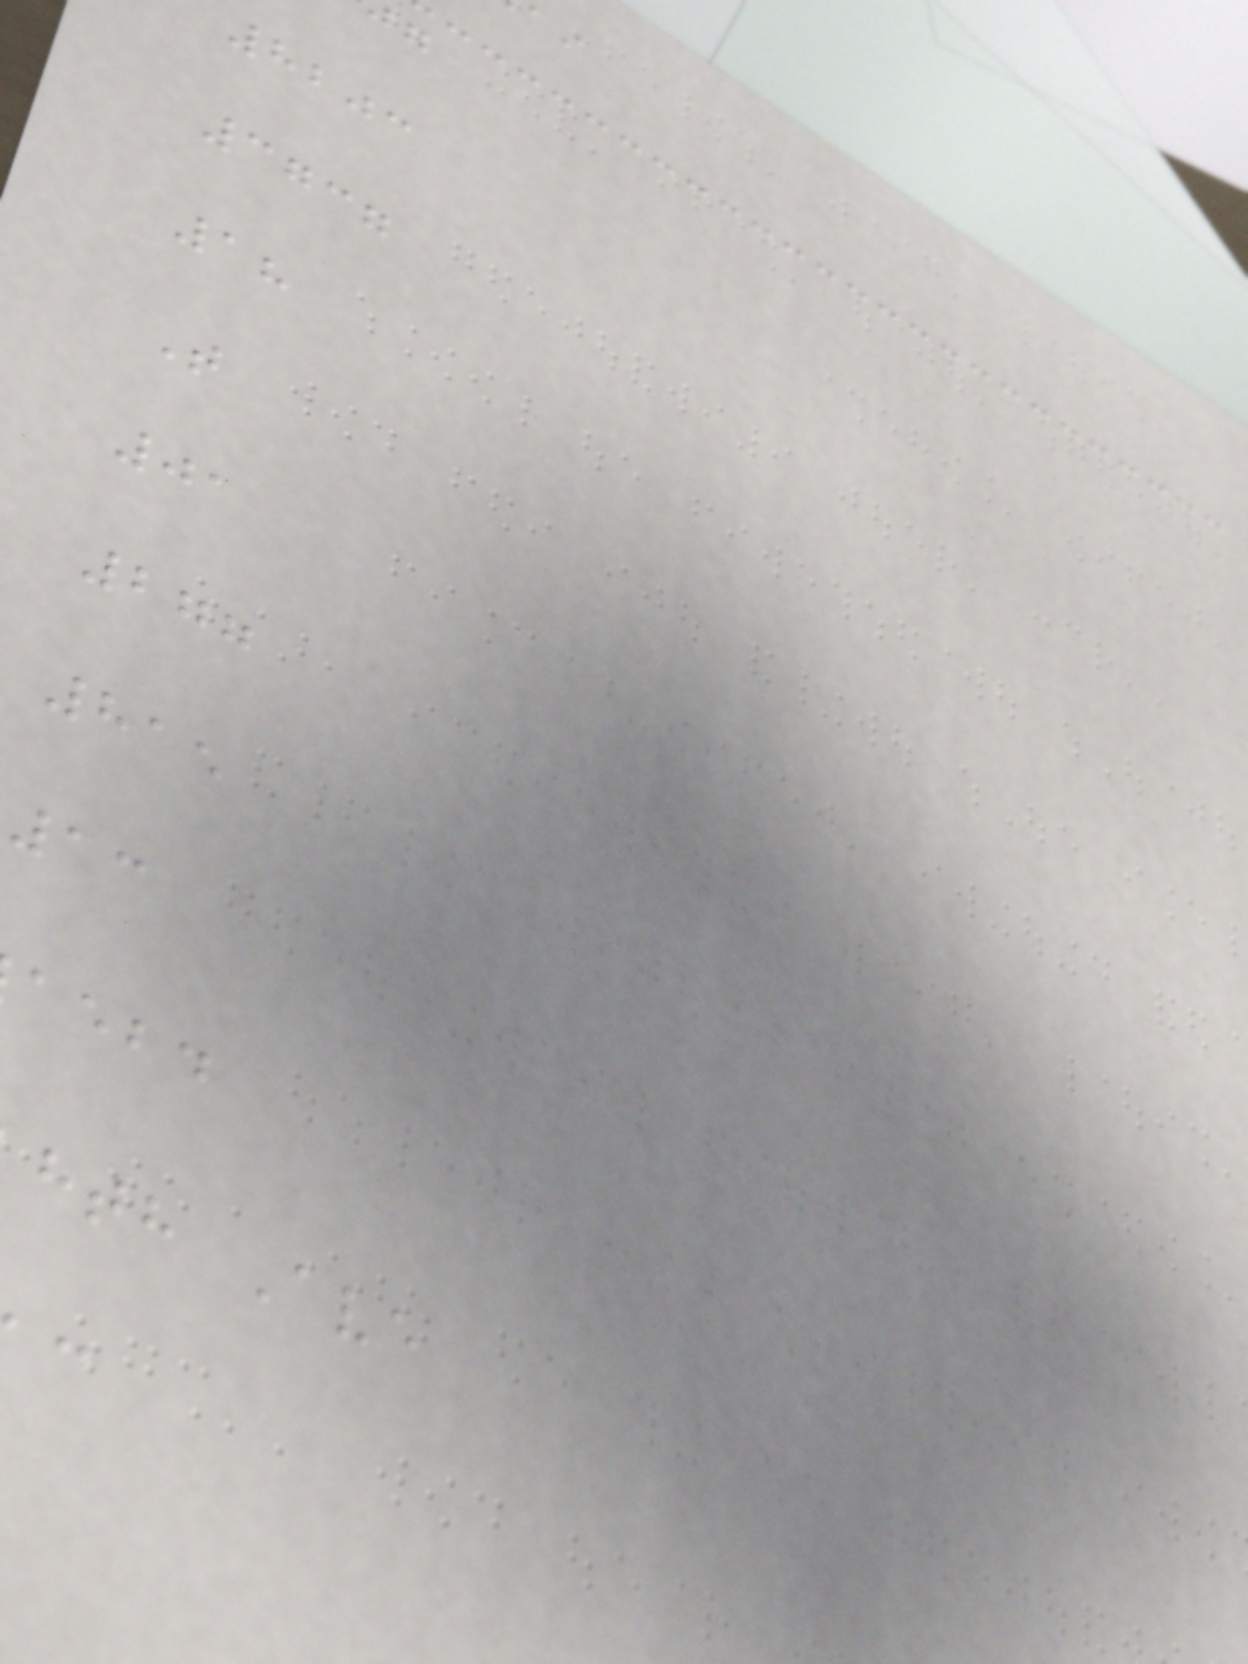8203
3737
18
T
01
277
815
13
aebd
hth Ave
